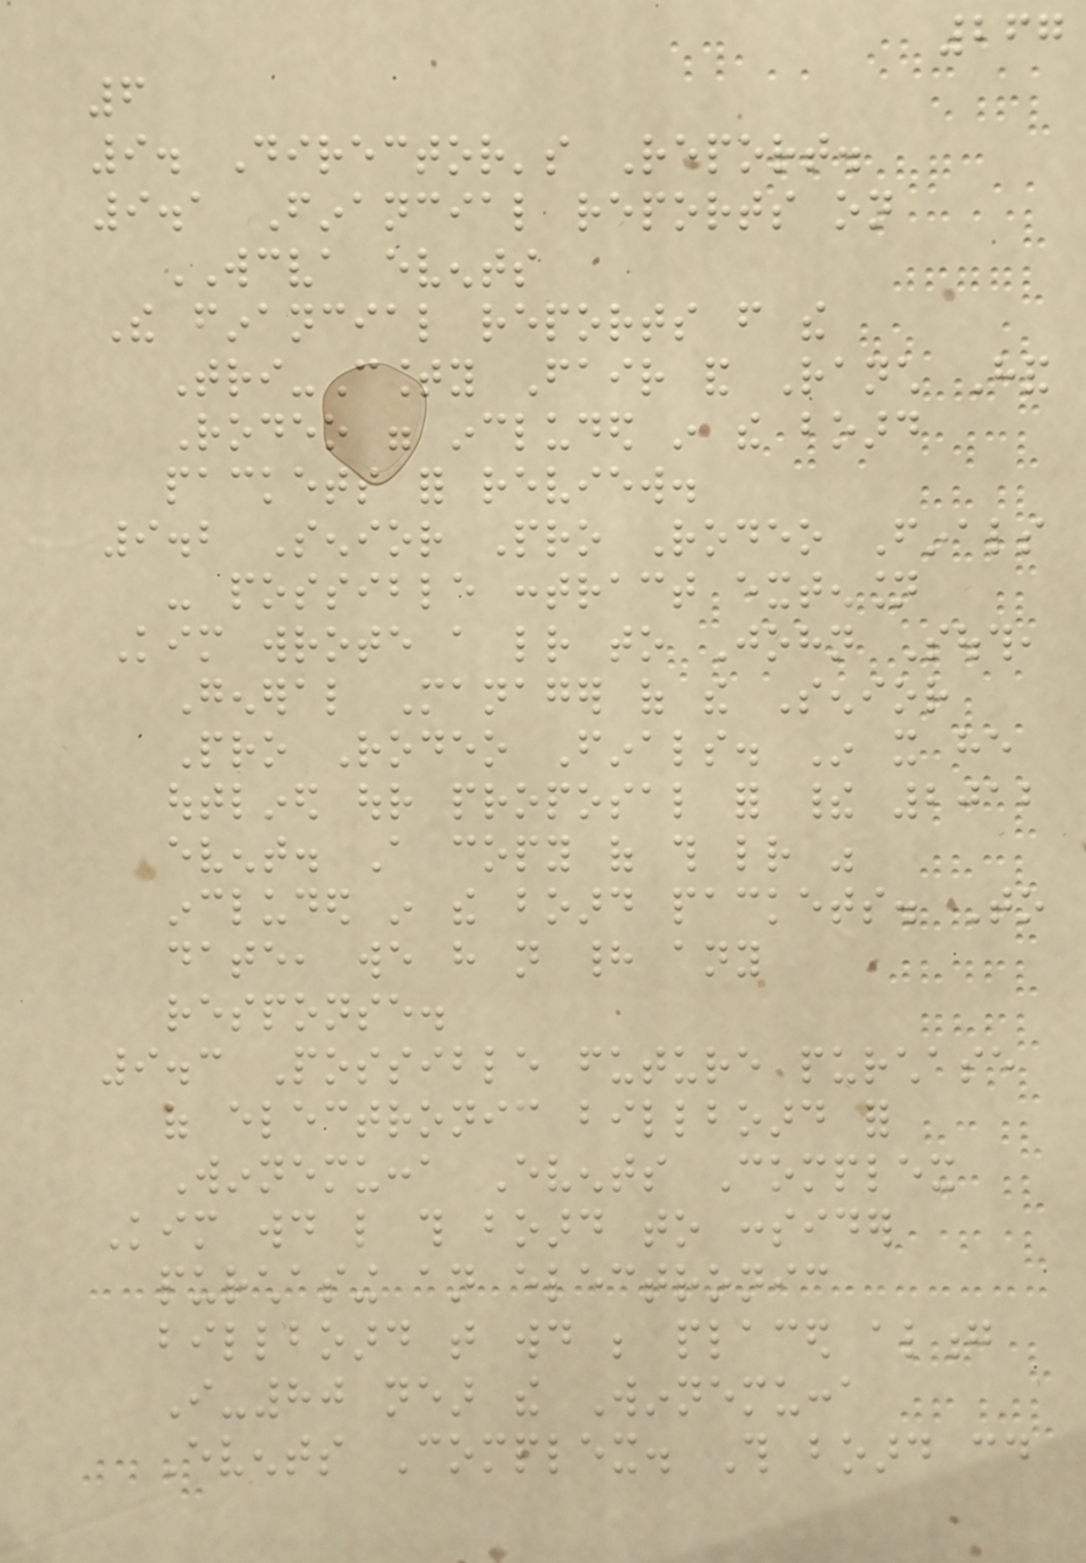267
6
9. Director's Report.
9.1 Financial reports on
WCVA events
The financial reports from the
Tri-County Fair and Ranch Hand
Rodeo were included in the board
packets for review.
9.2 Senior Pro Rodeo Finals
- possible contract extension
Kim wrote a letter to John South,
General Manager of the Senior
Pro Rodeo Finals. In it he
outlined our proposal for their 2012
event. A copy of this letter was
included in the board packets. To
date, we have not had any
response.
9.3 Possible future purchase
of electronic billboard for
Winnemucca Events Complex
Kim would like this board to consider
purchasing an electronic
billboard that would be placed along
I-80 near the Winnemucca
Events Complex. This board could
